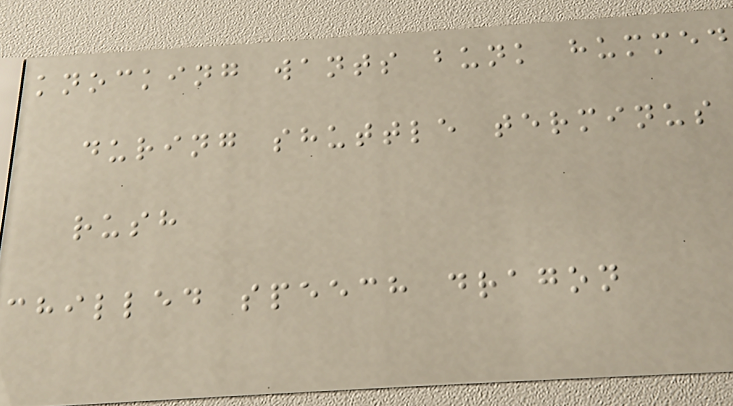knocking wants bunk hummed
during shuttle terminus
rush
chilled speech dragon
